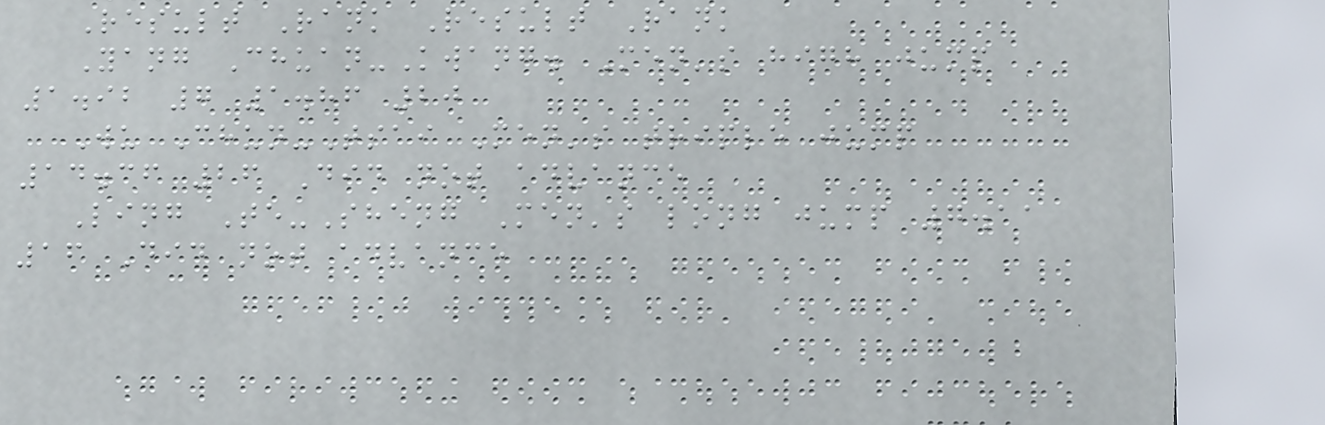Result Rank Result Rank
Yang Chuan-Kwang. Men's high jump
1.92 7 1.86 20
Wu Chun-Tsai Men's triple jump
14.36 26 Did not advance
Ling Te-Sheng Men's long jump 7.11
16 Did not advance
